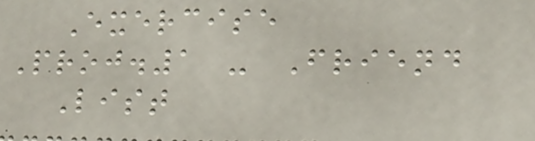Exercise
Proj.1 - Friend
List
